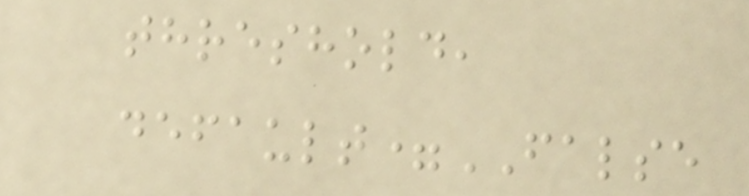threshold,
default=FALSE
